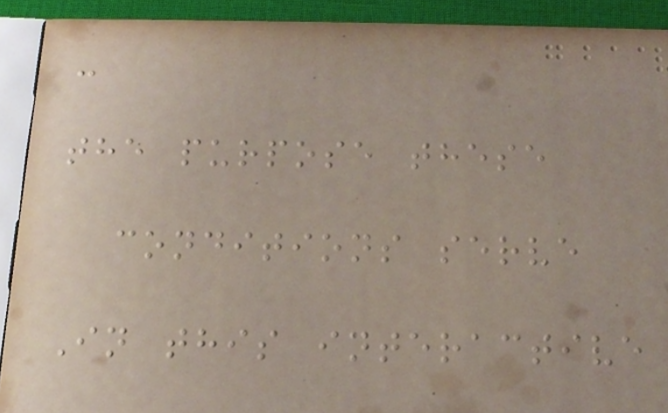-
the purpose these
conditions serve
In this interactive
